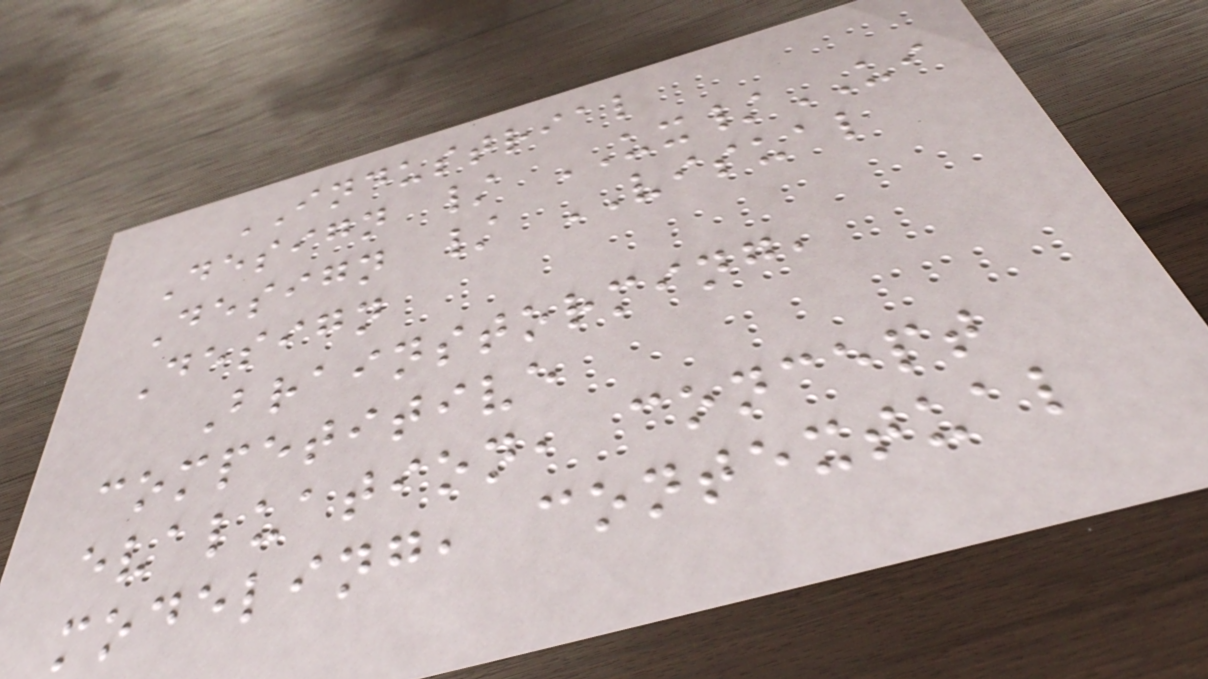INDUSTRIAL
Design / UX/UI
Design / VISUAL
Design
Brainstorming,
competitive
evaluation, concept
modeling, contextual
